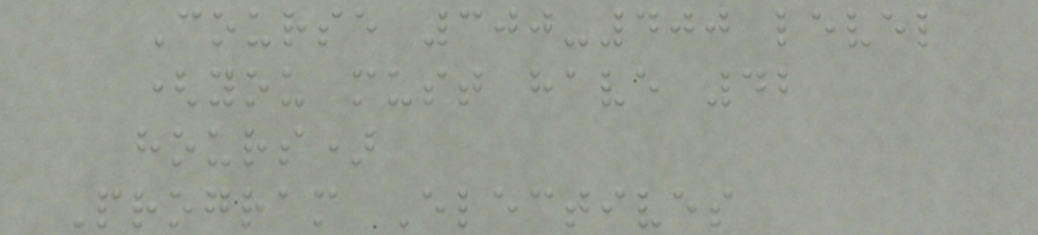Course 300-400 level
(you must have 42
hours)
Program Electives
